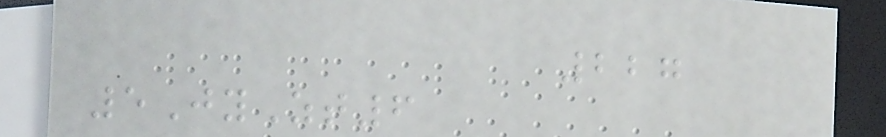227
5JyZt6
